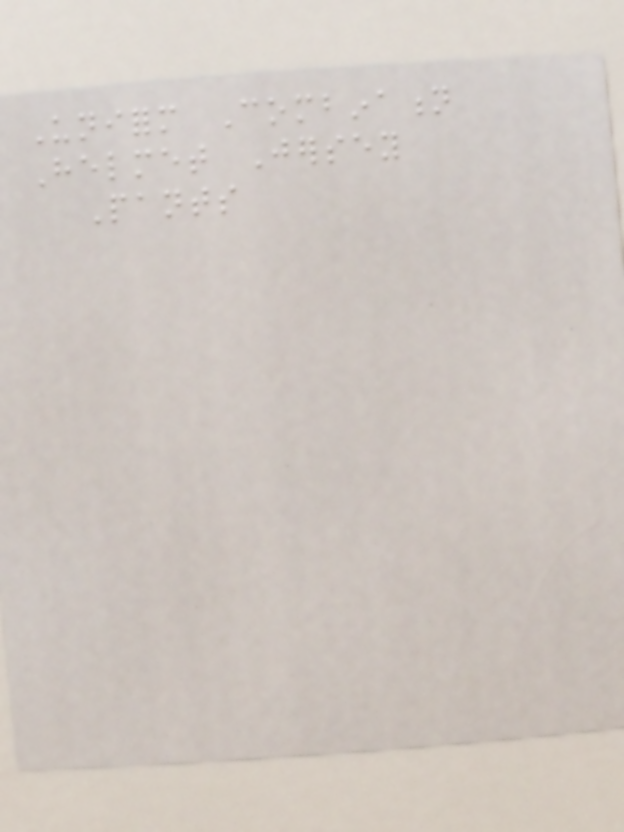Uniform Combination
Helmet Jersey
Pants
